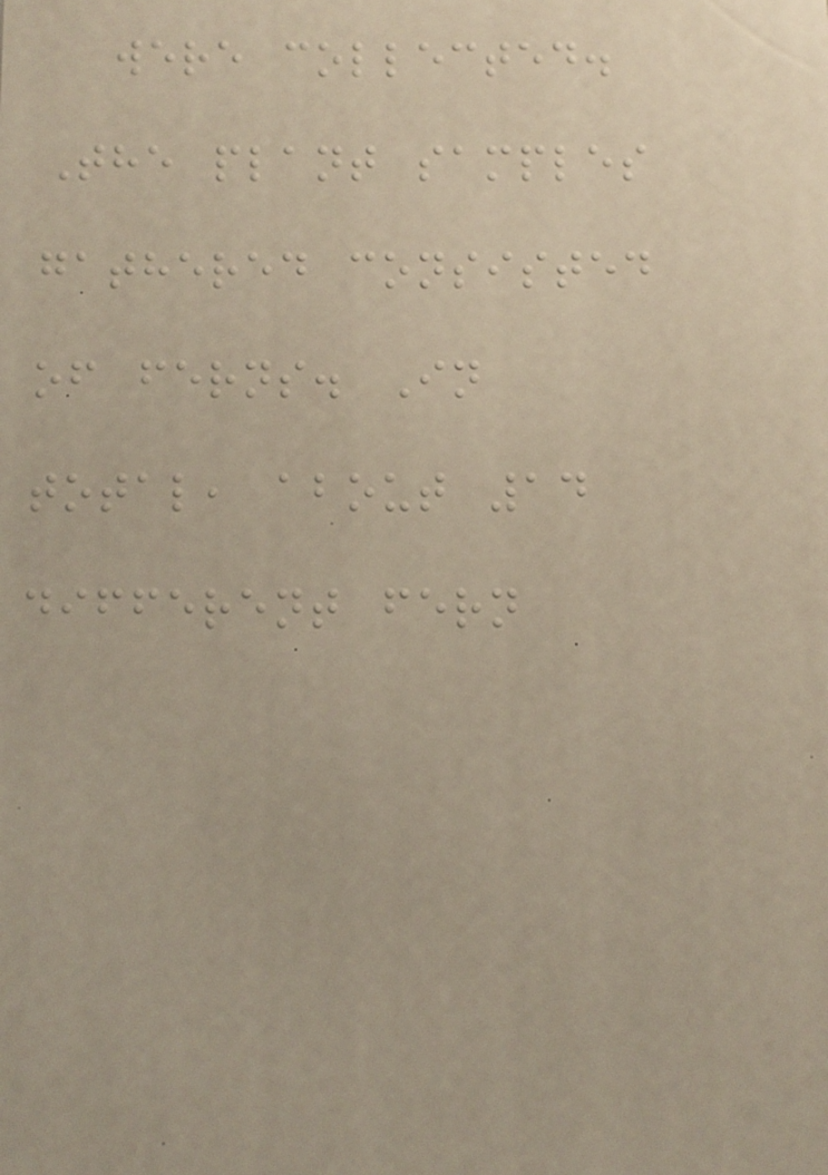were collected.
The plant samples
gathered consisted
of ferns. In
total, about 14
different fern
